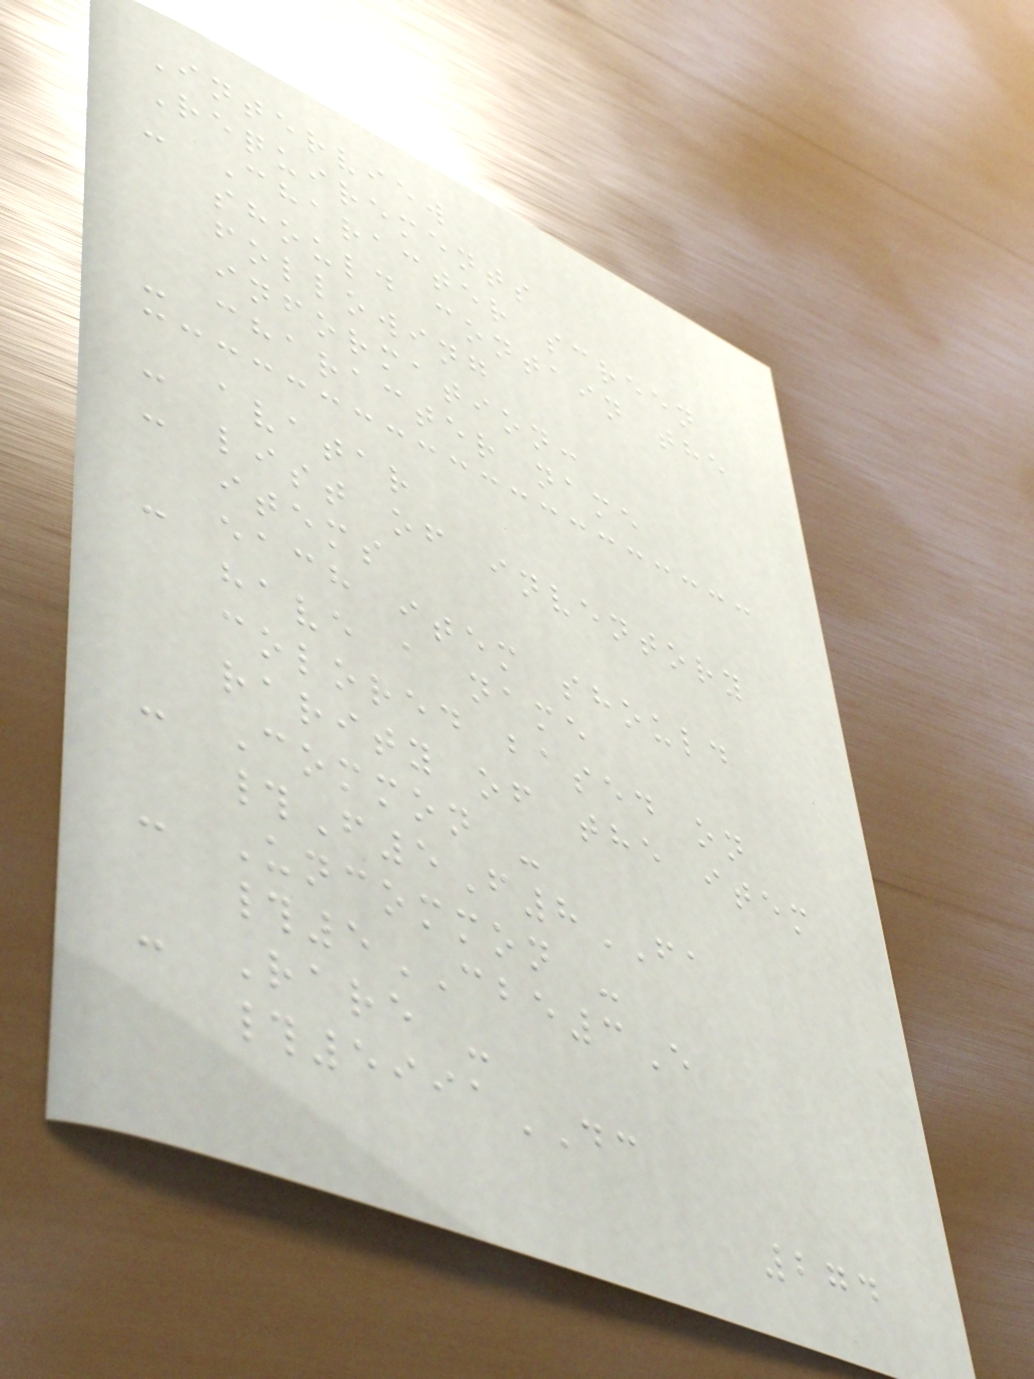Interview
Requirements
- Character screen
should contain the
following
information:
- character name
- avatar
- list of inventory
items
- each item should
have a name
colored based on
rarity of the item
- Common -
#F5F8FA
- Uncommon -
#5CBE3E
- Rare -
#5991DC
274
